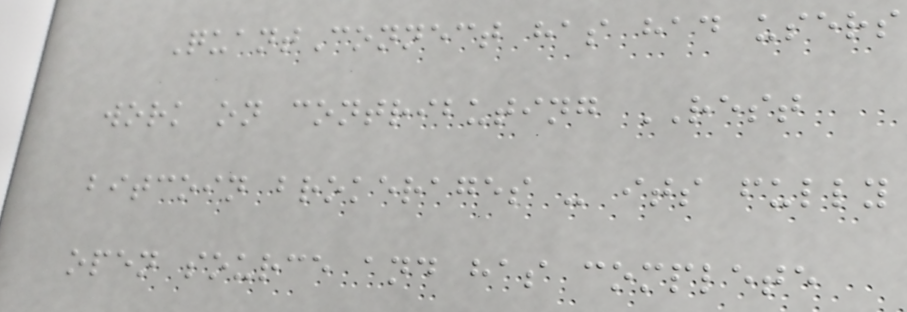QuantConnect has had users
work on contributing REST
bitcoin brokerages - its fully
open source and has complete
